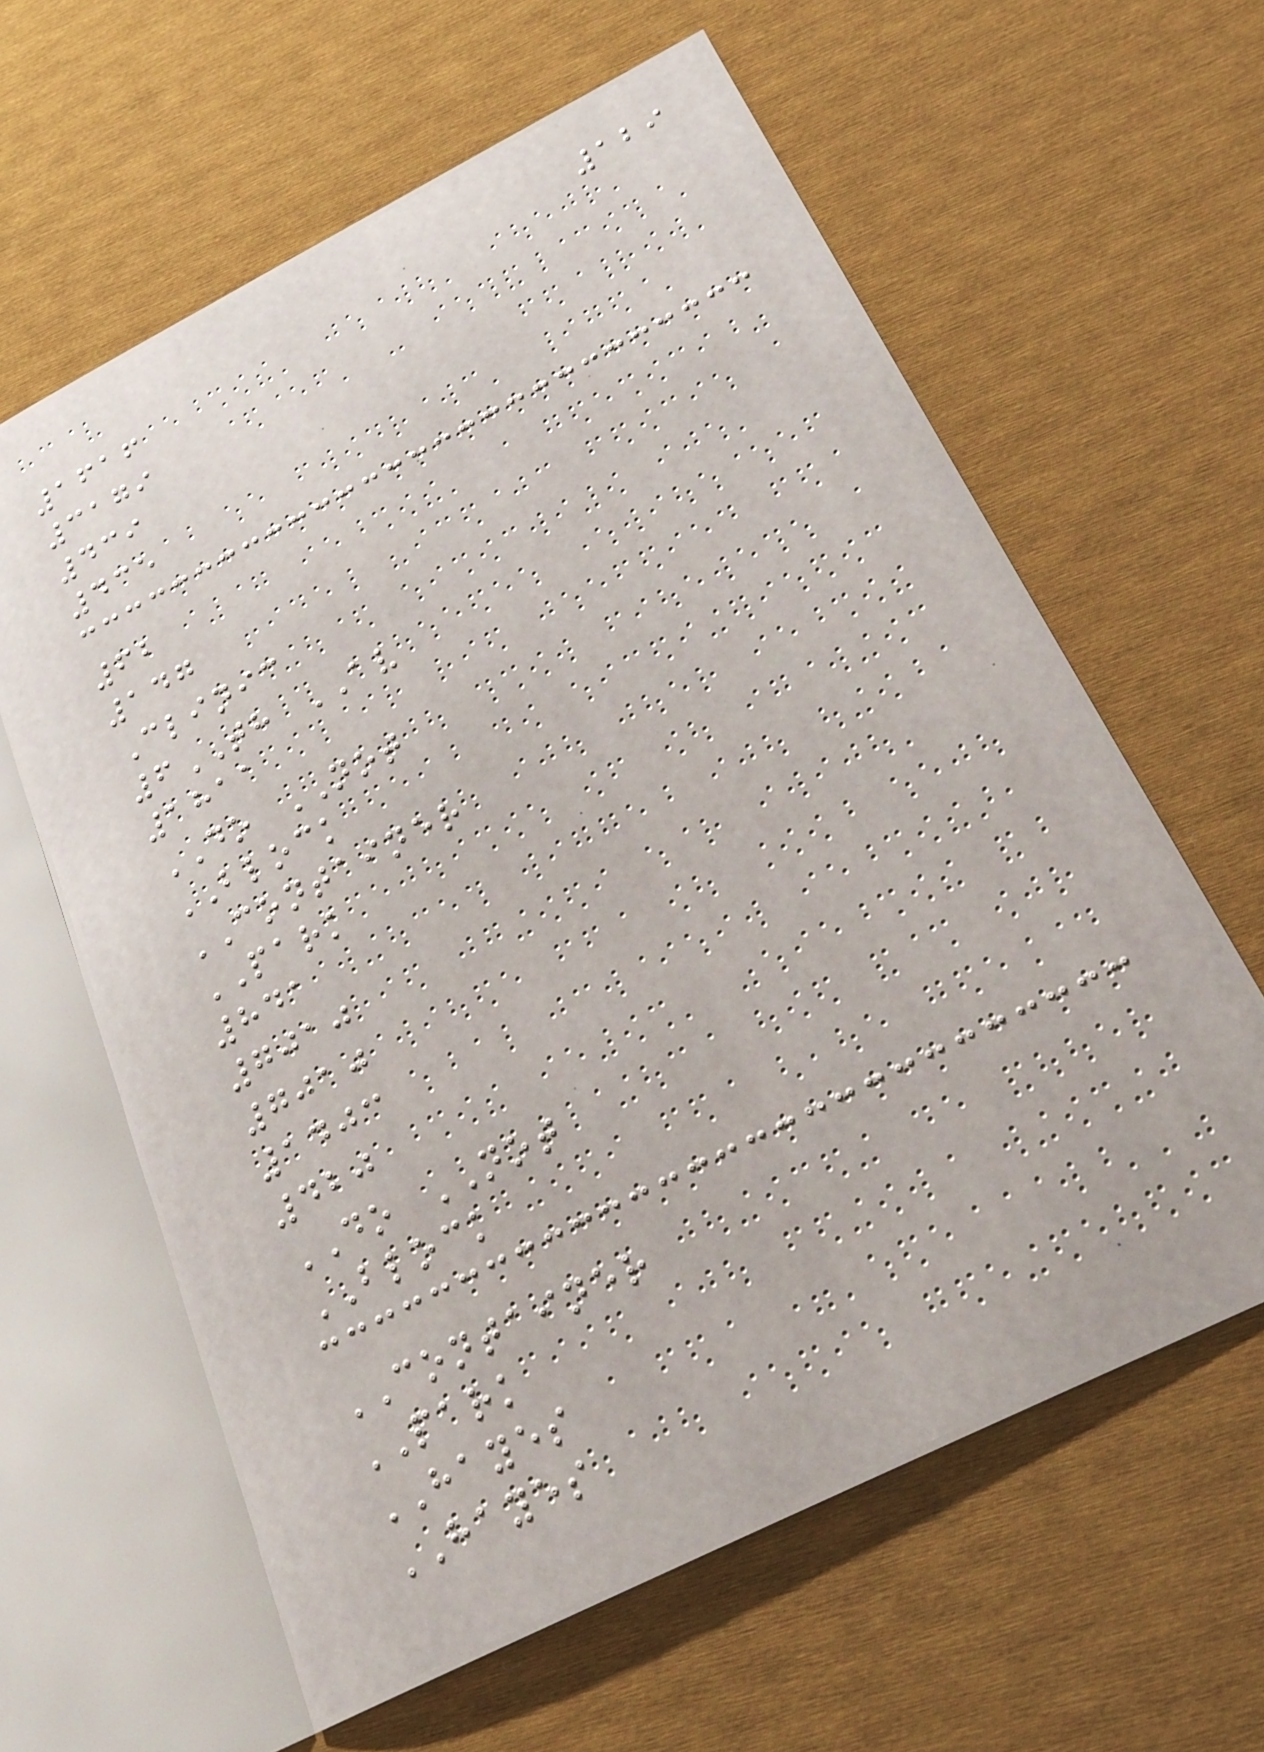129
1616
3179
439
435
62
147
Clinic
6TH AV
1811
DO NOT
BLOCK
CONTAINER
PARK
841
7010
7010
1403
420
DO NOT
BLOCK
CONTAINER
PARK
HAYES
HAYES
